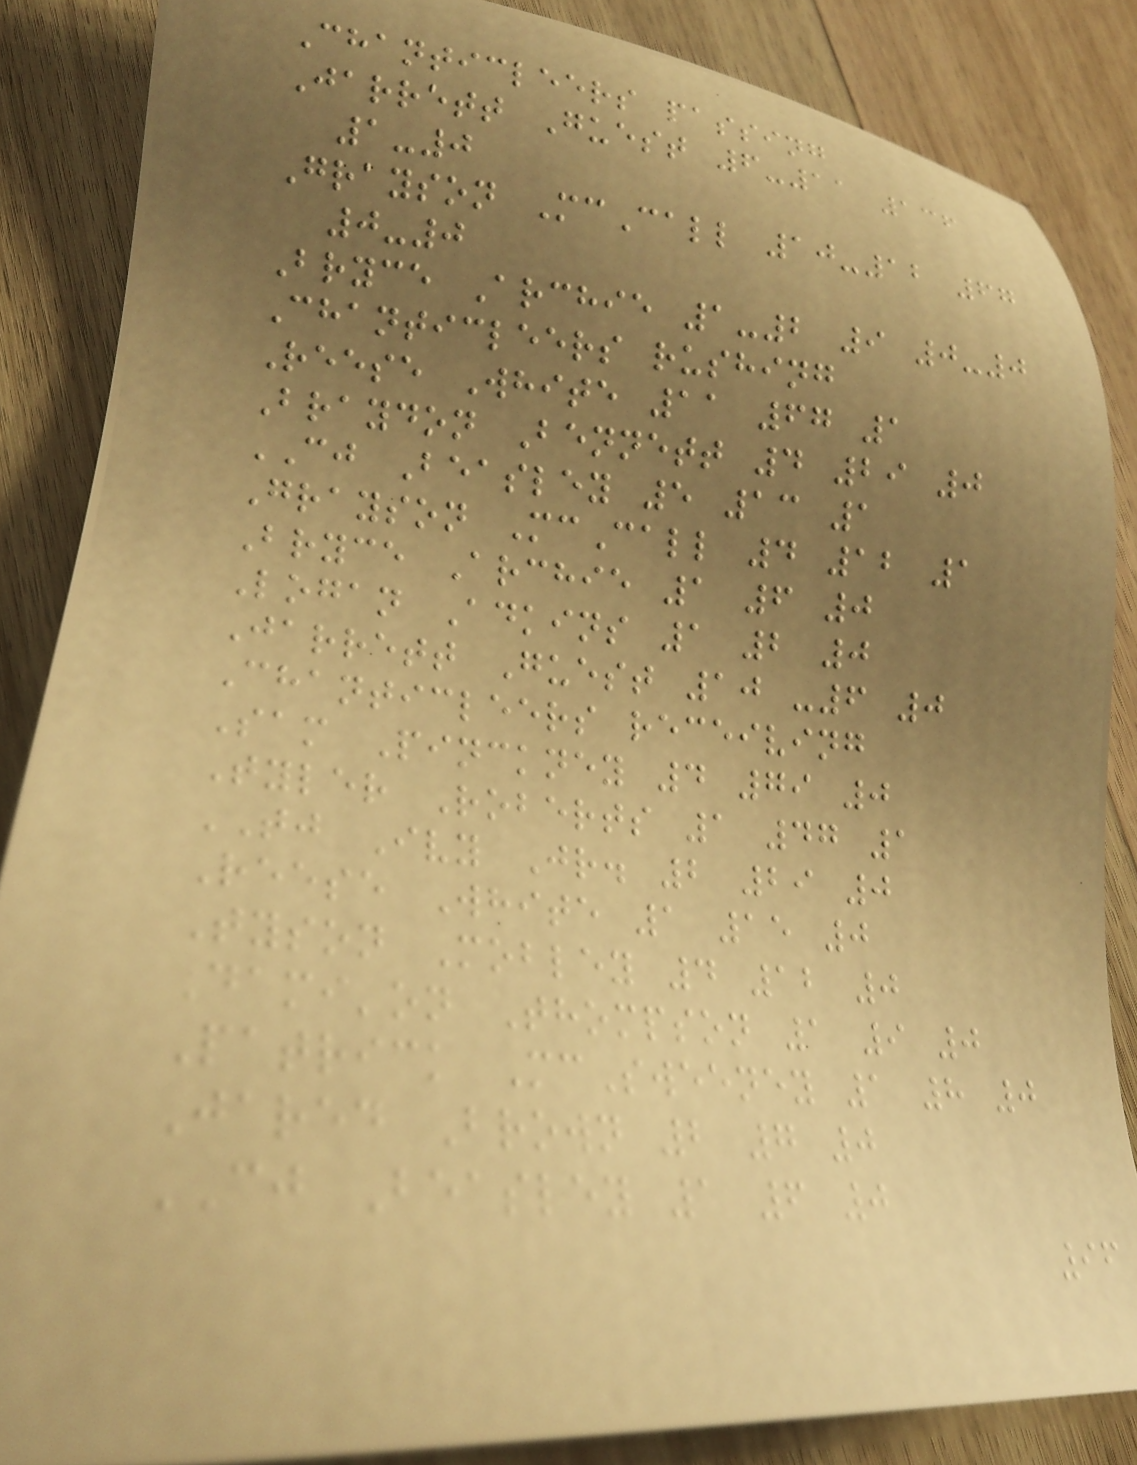Chanticleers passing
Jarrett Guest 6-11 136
1-0
Grayson McCall 10-12 67
0-0
Bryce Archie 1-2 9 0-0
Chanticleers rushing
Reese White 11 67 1
Braydon Bennett 4 29 0
CJ Beasley 5 13 1
Grayson McCall 4 12 1
Bryce Archie 1 6 0
Logan Adkins 1 2 0
Jarrett Guest 10 -6 0
Chanticleers receiving
Sam Pinckney 4 79 0
Tyler Roberts 1 47 1
TJ Ivy Jr. 2 29 0
Reese White 1 15 0
Tyson Mobley 4 12 0
Dami'on Thompson 1 9 0
Patrick McSweeney 1 8 0
Jared Brown 2 7 0
CJ Beasley 1 6 0
96
